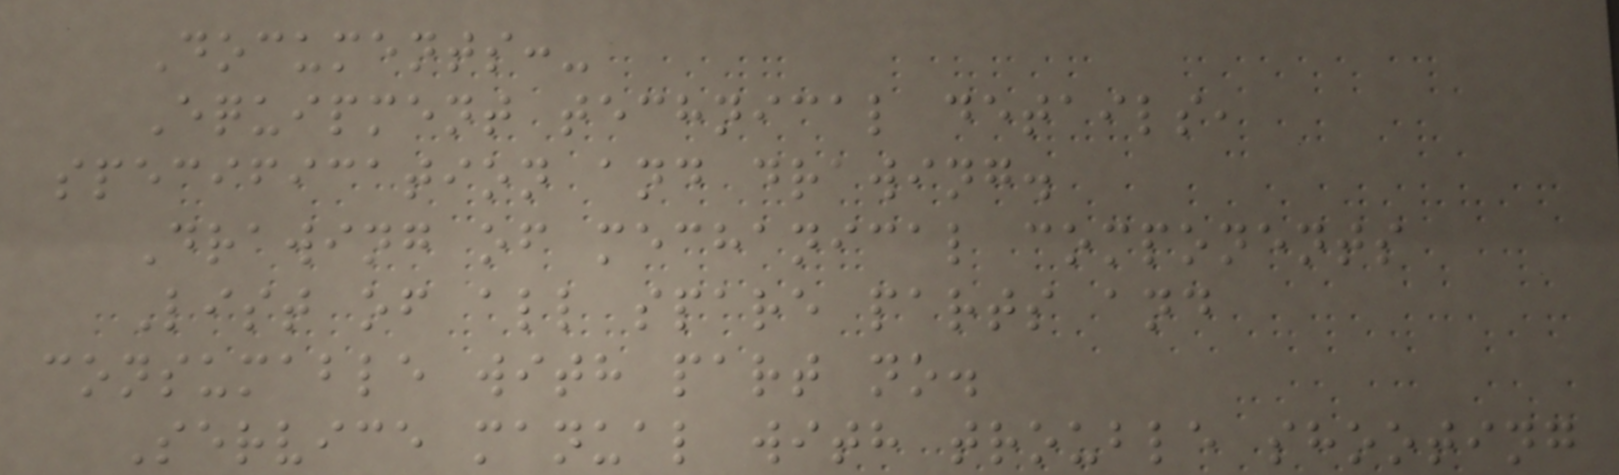Documents:-
Equipment technical details,
specification and drawing.
Drawing of mechanical components
List of all spare parts and
consumable with part no.
Service manual with trouble shooting
